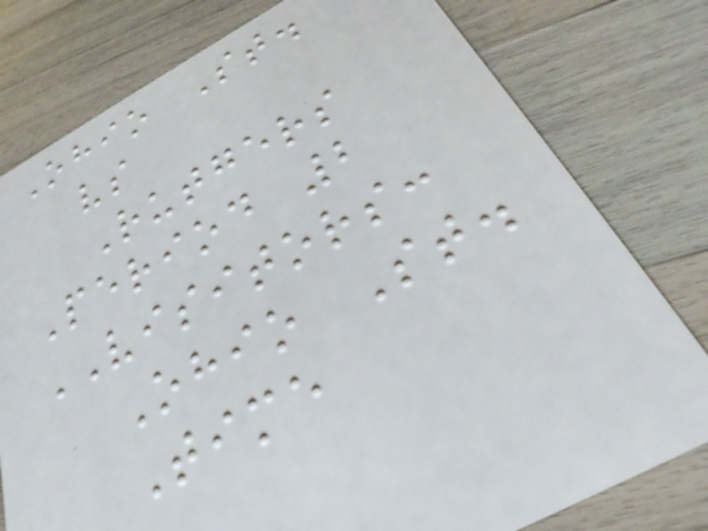Ohio St.
vs
Rutgers
Period 2
VISITORS:
Ohio St.
Time
